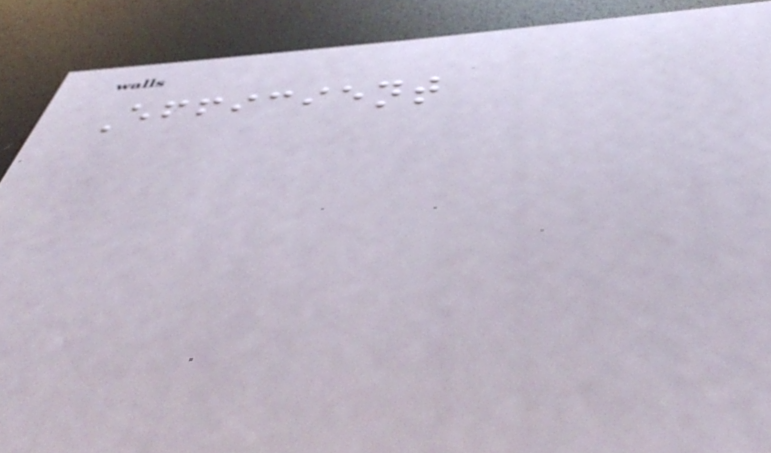Efficient
